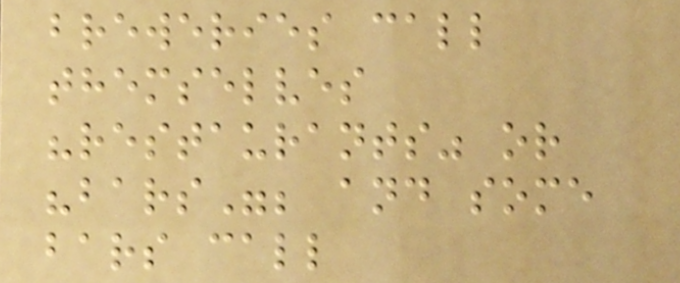breweries call
themselves
"restaurants" or
"bars"; and some
bars call
